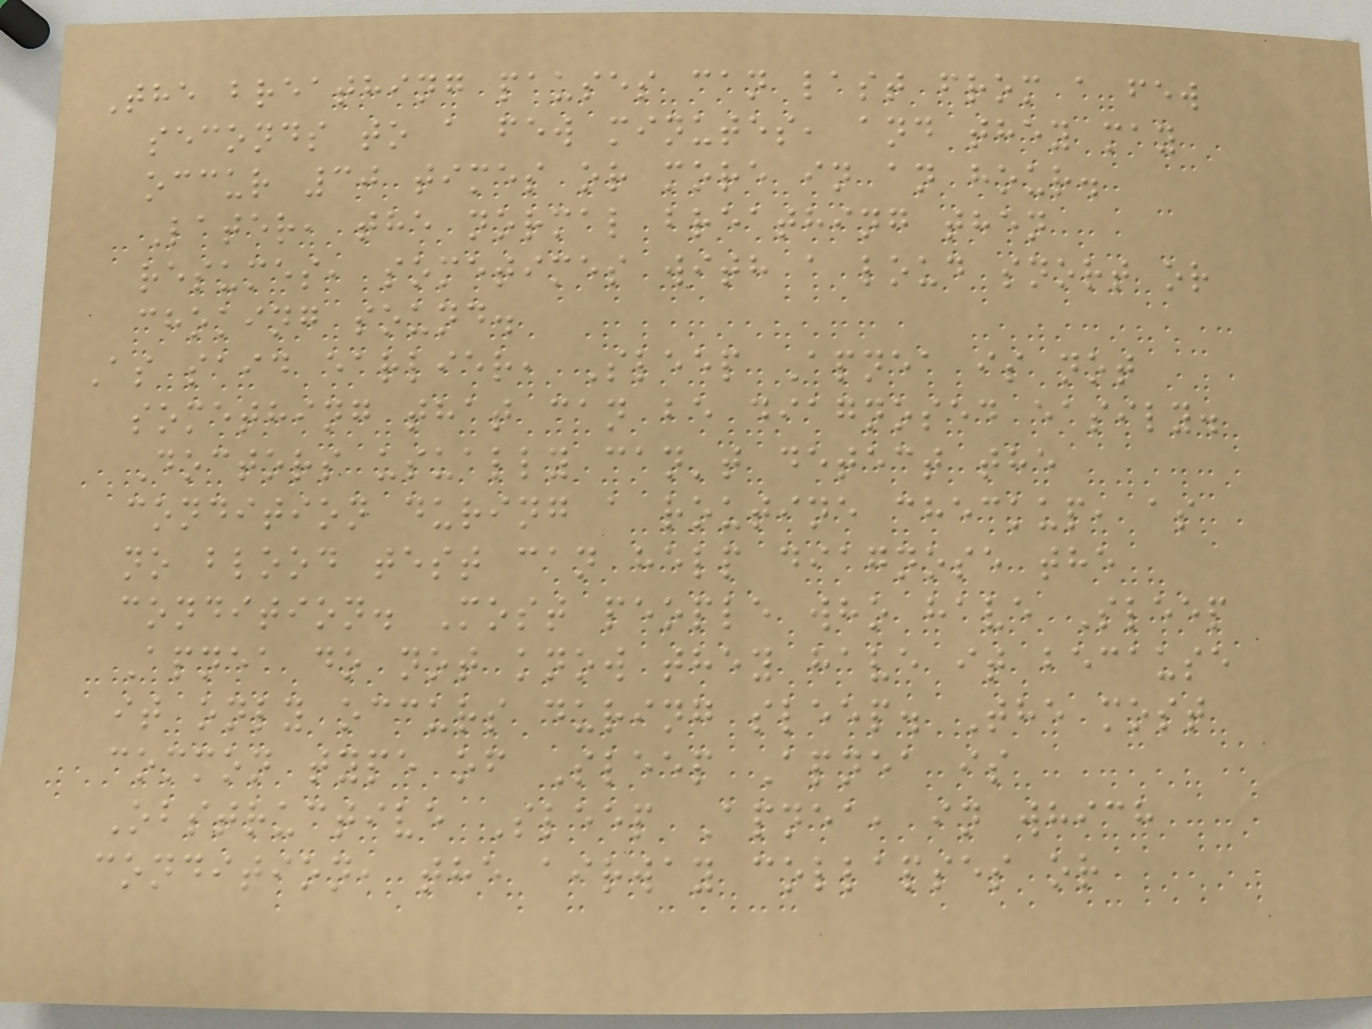The breathing pauses can last from a few
seconds to a few minutes, and they may
occur 30 times or more in an hour.
Later, the normal breathing then
resumes, sometimes with a loud snort or
choking sound.
As said earlier, Sleep Apnea is not
something that can be diagnosed easily.
Doctors usually can't detect the
condition during a routine checkup, as
no blood test can help diagnose the
condition. Most people who have Sleep
Apnea do not know they have it because
it only occurs during sleep. The most
common type of Sleep Apnea is
Obstructive Sleep Apnea, in which
condition, the airway collapses or
